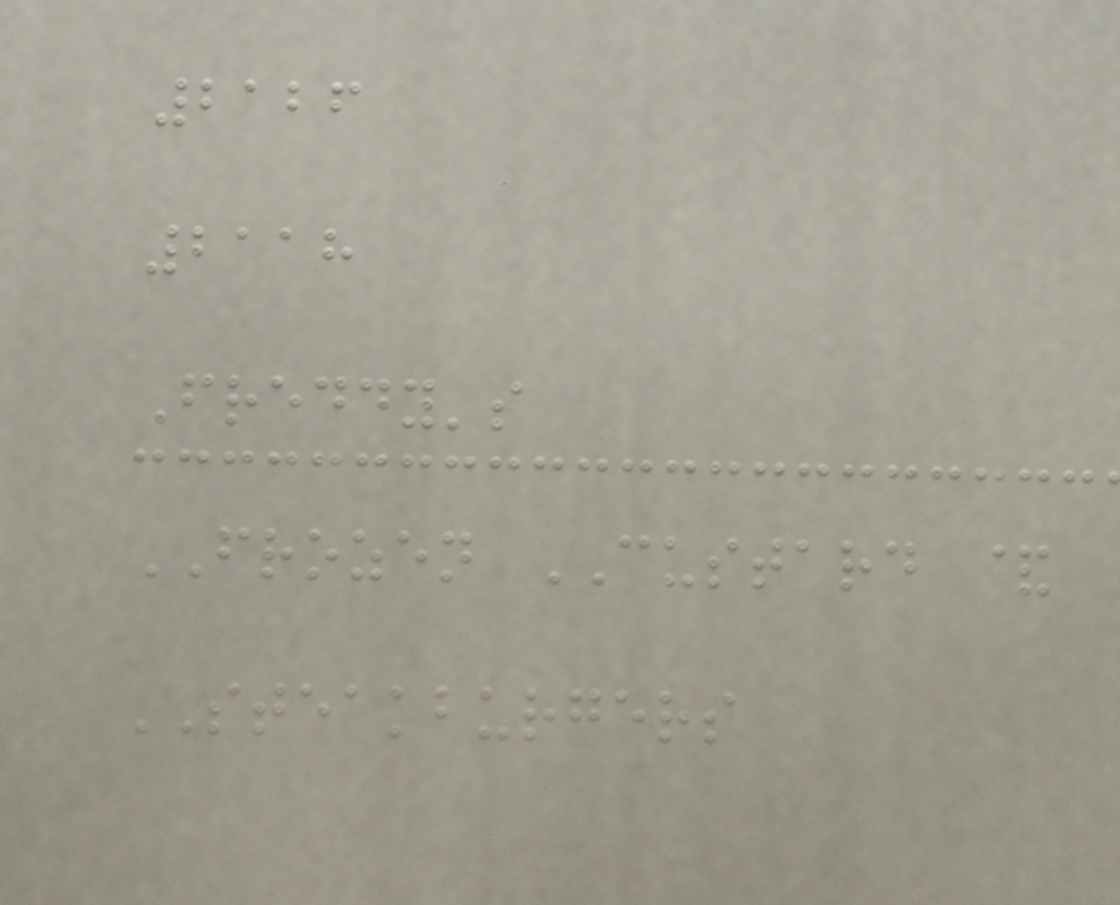2126
2118
Freddy's
FROZEN CUSTARD &
STEAKBURGERS
